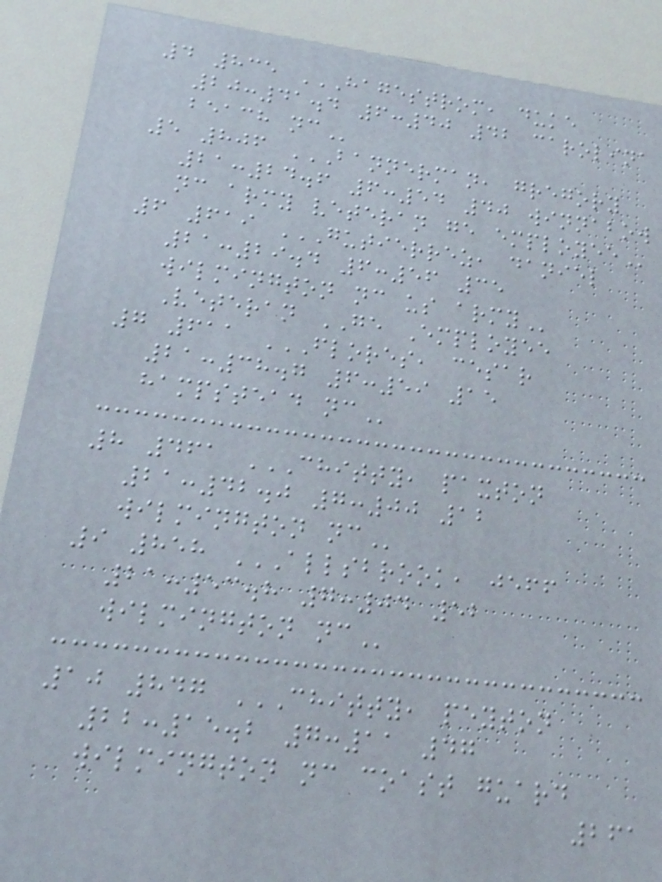4 835 HAGESTROM, DUKE
20:41.4 6:40 42 CAROLINA
BEACH NC
5 806 BANNERMAN, GREGORY
21:24.6 6:54 40 WINNABOW
NC ARMY VETERAN GE EMPLOYEE
6 619 GUTIERREZ, DANIEL
21:29.4 6:56 35
WILMINGTON NC US ARMY
Veteran GE Employee
7 611 FLORES, CESAR
21:38.7 6:59 15
HAMPSTEAD NC
8 461 CHITTY, PAXTON
21:42.0 7:00 12
WILMINGTON NC
9 858 ALLSBROOK, JEFF
21:53.8 7:04 52
WILMINGTON NC
10 847 CHITTY, PEYTON
22:15.2 7:11 47
WILMINGTON NC COAST GUARD
261
